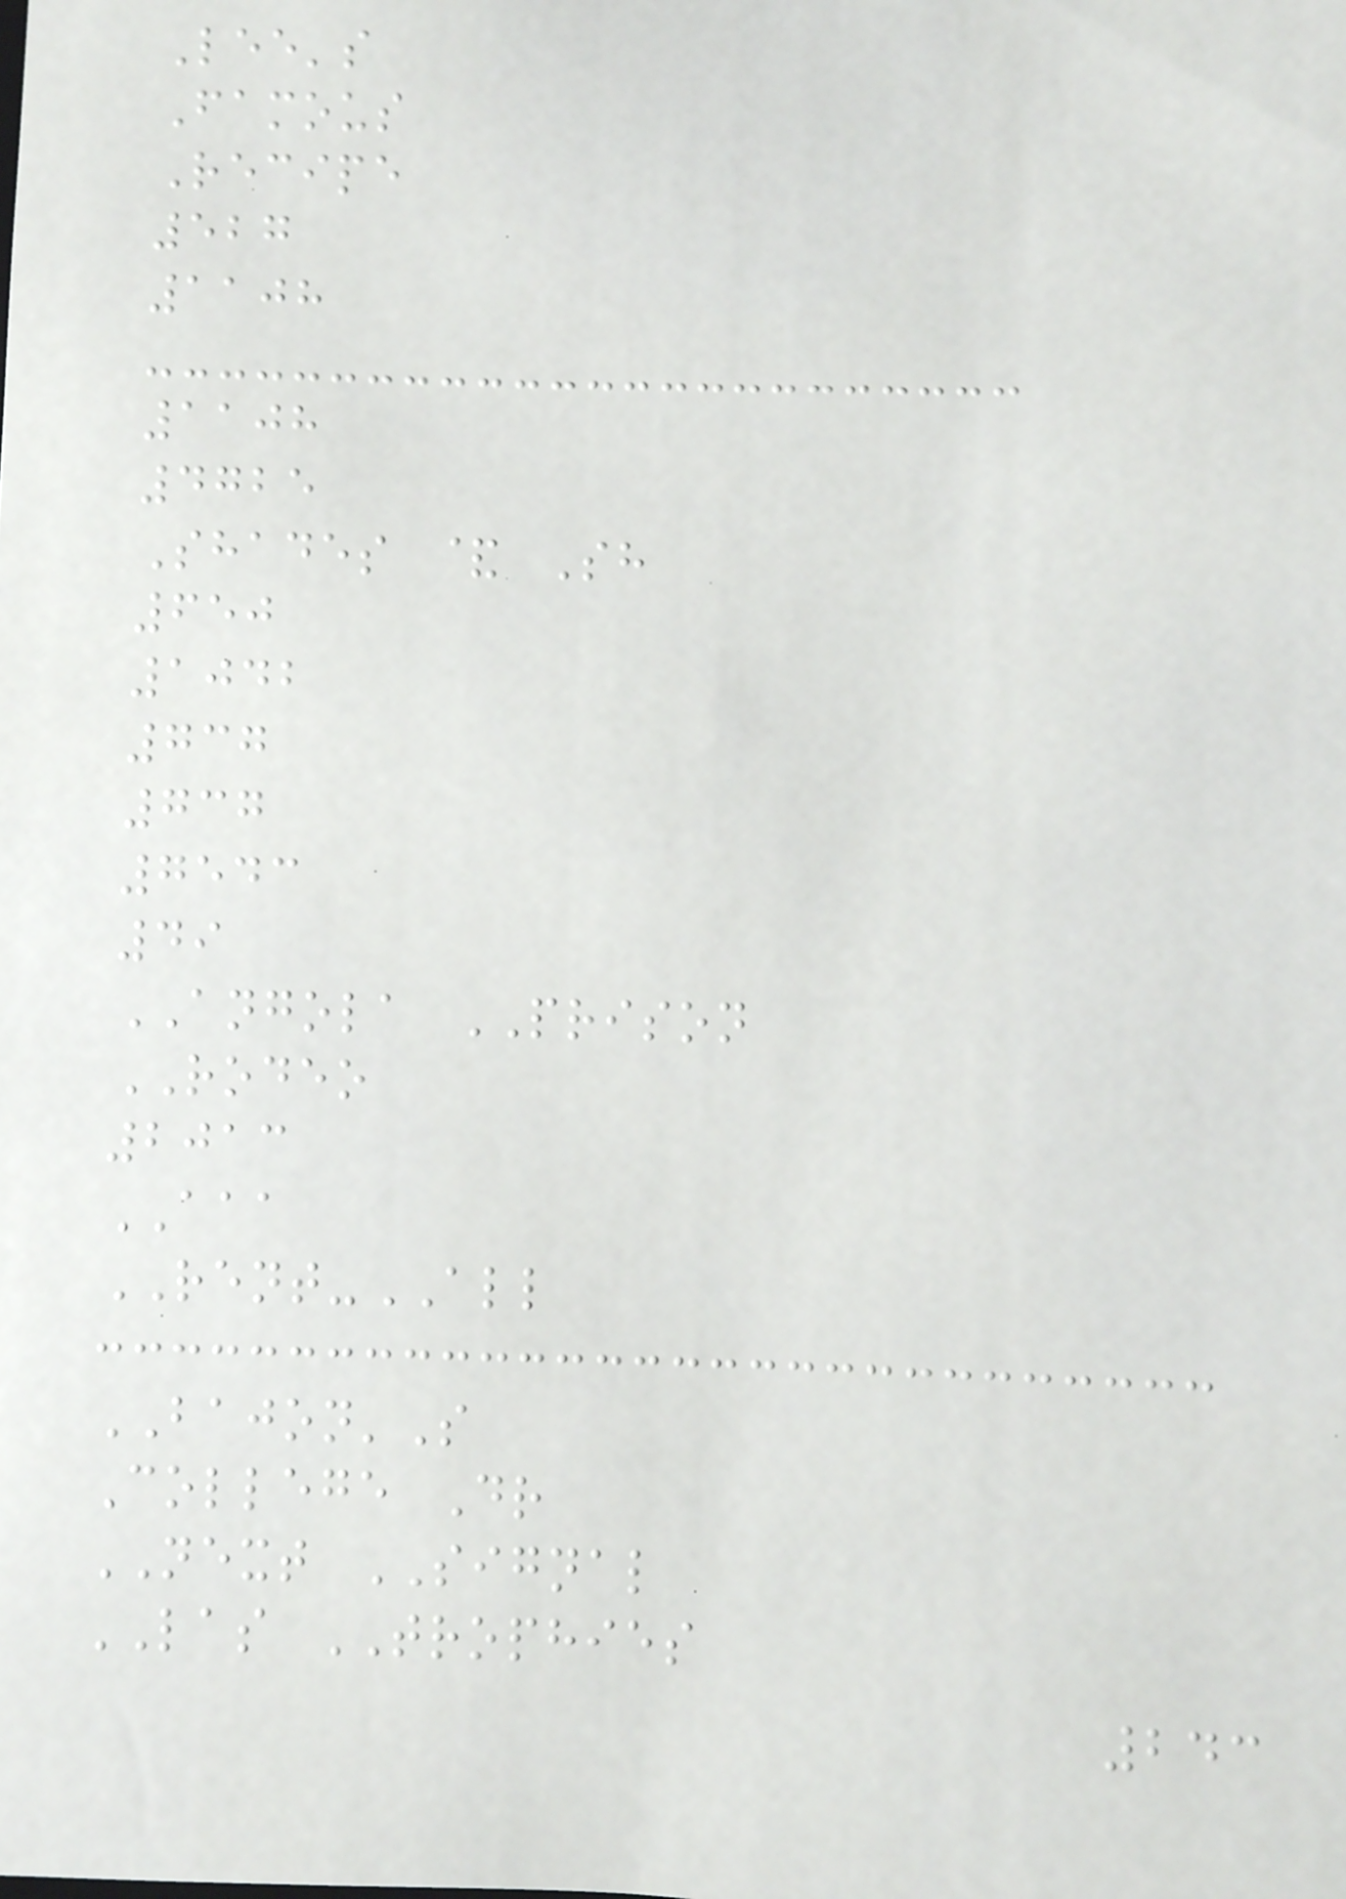Lee's
Famous
Recipe
527
1108
1108
4725
Shades & Sh
650
1042
737
737
7543
49
ANGOLA PRISON
RODEO
2013
AAA
RENT-ALL
BAJON'S
College Dr
NEXT SIGNAL
LAS TROPHIES
243
